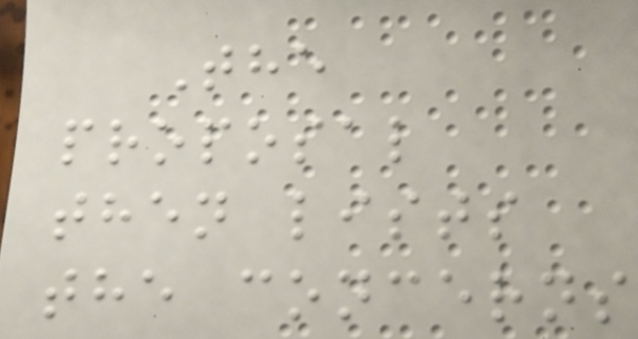The
proposal
then lists
the concerns
